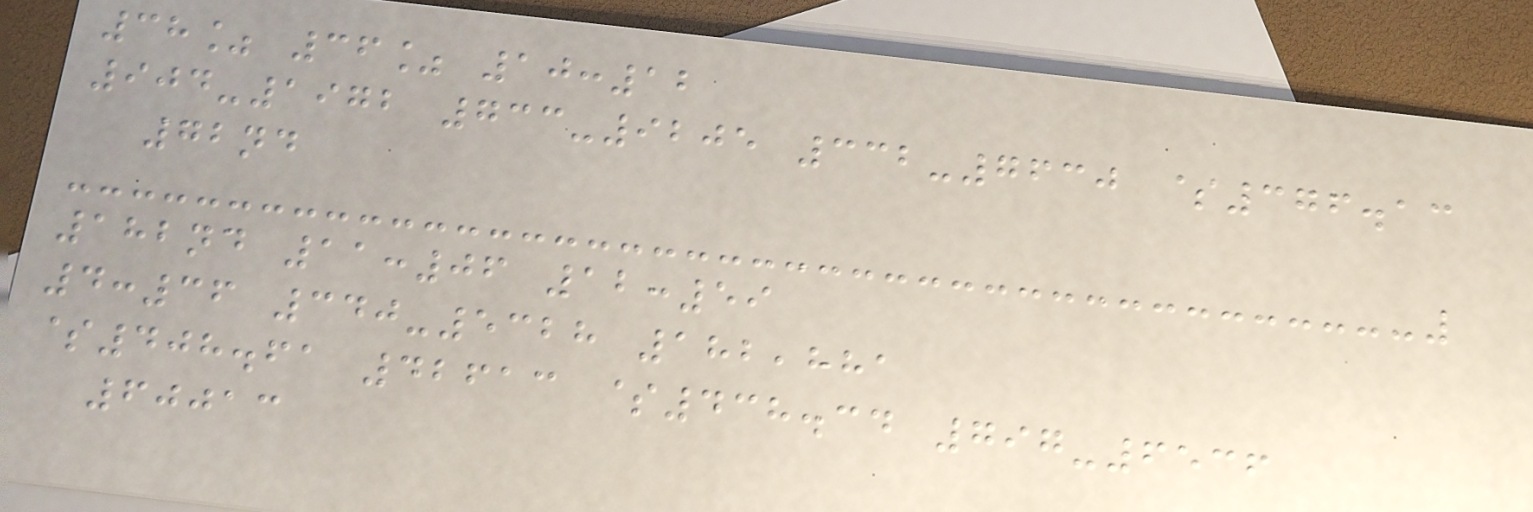38% 36% 10:12
904-1972 733-9205 332-7630 $376.13
72nd
182nd 11:06 12:59
4:36 340-5328 182,881
$408.61 42613 $438.34 797-6536
60013
